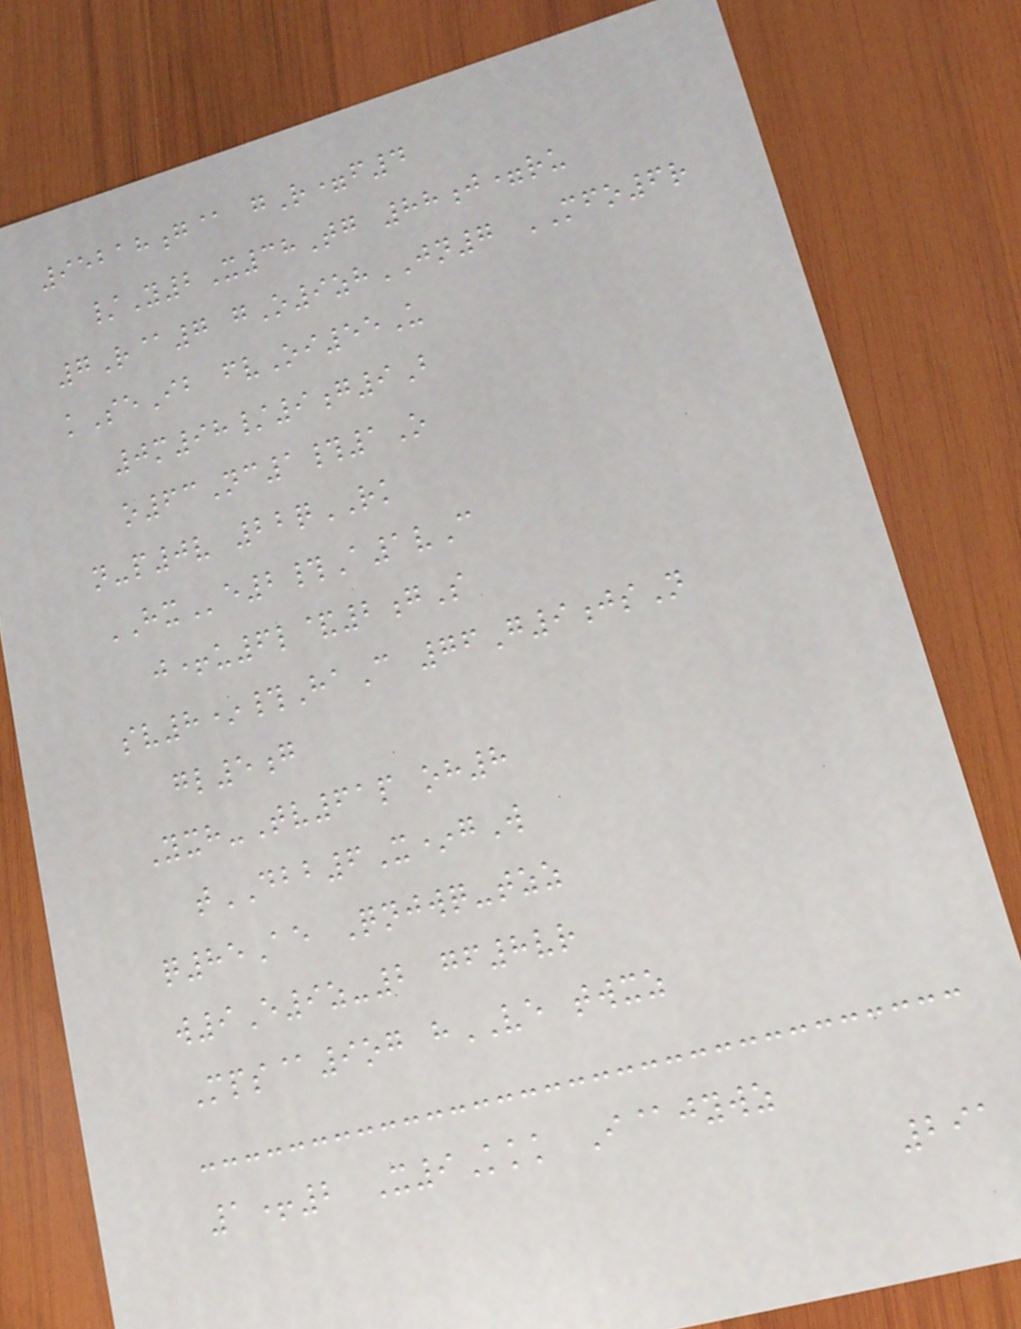95218g@ gR=f4
/Y2X38Tg 88j=ru
7R@7 gO9zhJN7 MFO6r
kSeIb fvOi55U
0m98/9g9B
o63Nc1#1O
n-p0v 22qRK
HXe2#A1vC
j+u6l&2gS
sv8*#HaC 76G9jsN
gl5g
Yxh-Tv61p oh8
tDBB6X*gW
q85Ae Qnjwq-tzz
w9E9z-2 gf8vr
Mps@9og hVE twxz
1+2 X9Kkk I@jywz
291
